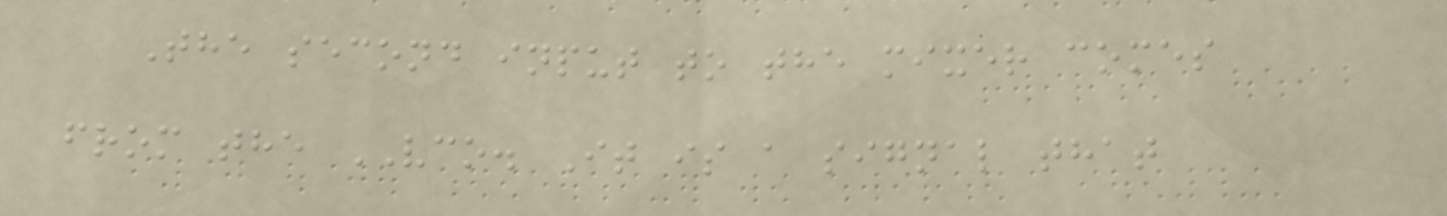The second input to the mixer comes
from the VCO. It is a signal that
